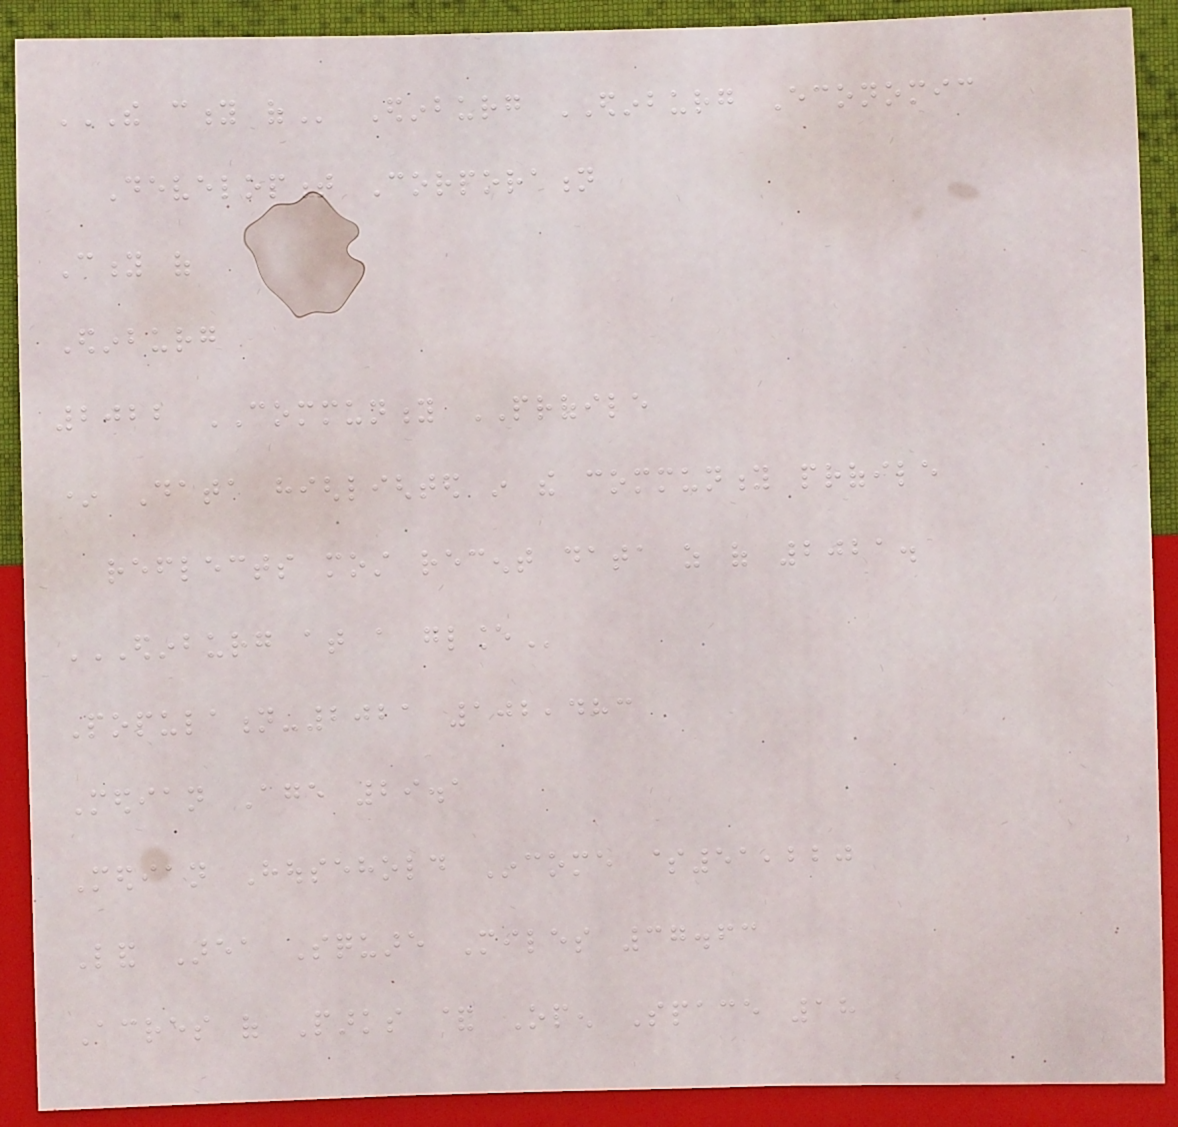THE CITY OF Edinburg EDINBURG Economic
Development Corporation
City of
Edinburg
2022 COMMUNITY PROFILE
* Data highlighted in the community profile
reflects most recent data as of 2021.
EDINBURG AT A GLANCE
Population-2021 102,483
Median Age 29.1
Median Household Income $51,220
Land Area Square Miles 37.63
Acres of Parks & Open Space 18
